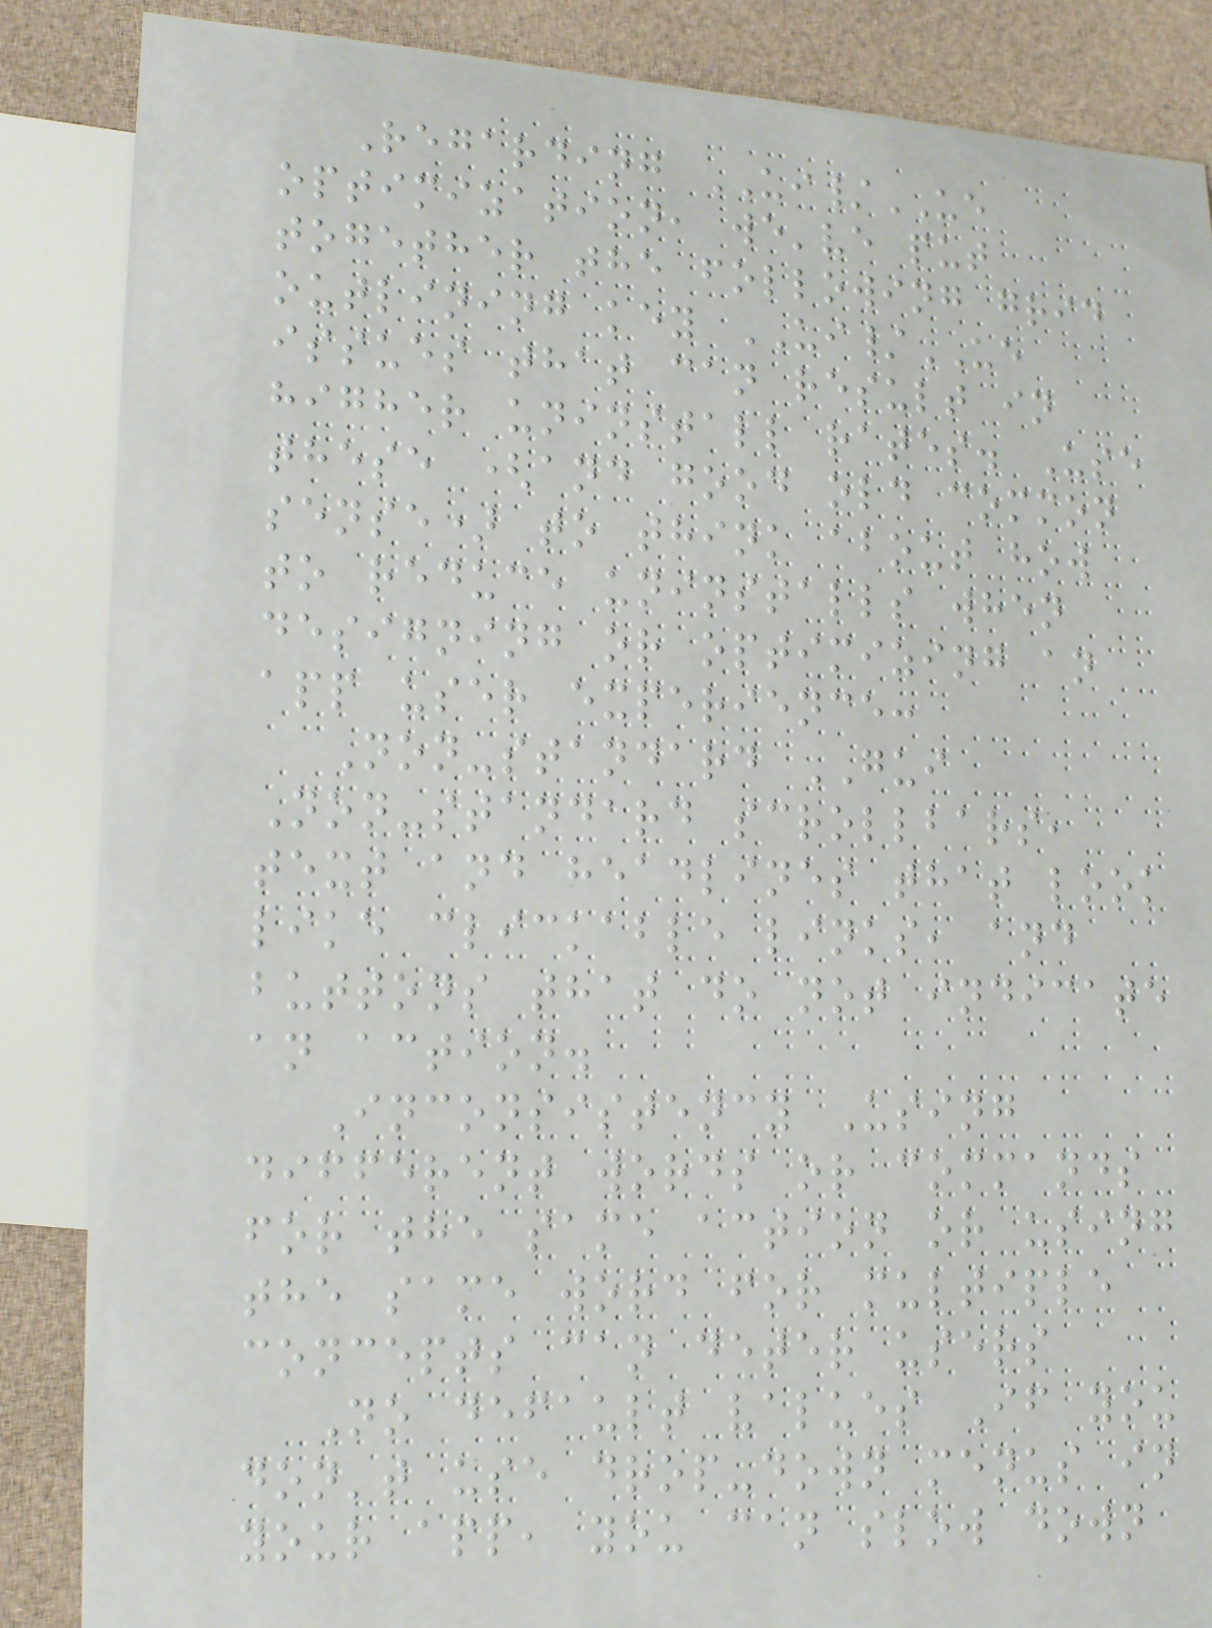Regarding UI/UE
optimization, we've put
together the following grid
outlining key UI/UE
issues that can result in
higher uninstall rates. Use
these (and good old common
sense) to think about how
to reduce uninstalls when
designing or optimizing an
app user experience:
Non-standard GUI
Non-standard scrollbars,
text and headlines that look
like clickable links, and
buttons that do not indicate
an action.
Inconsistency Using
different words or commands
for the same action or using
the same word for multiple
concepts can deter users
No default values If you
don't use drop-down menus in
your app, you can slow down
